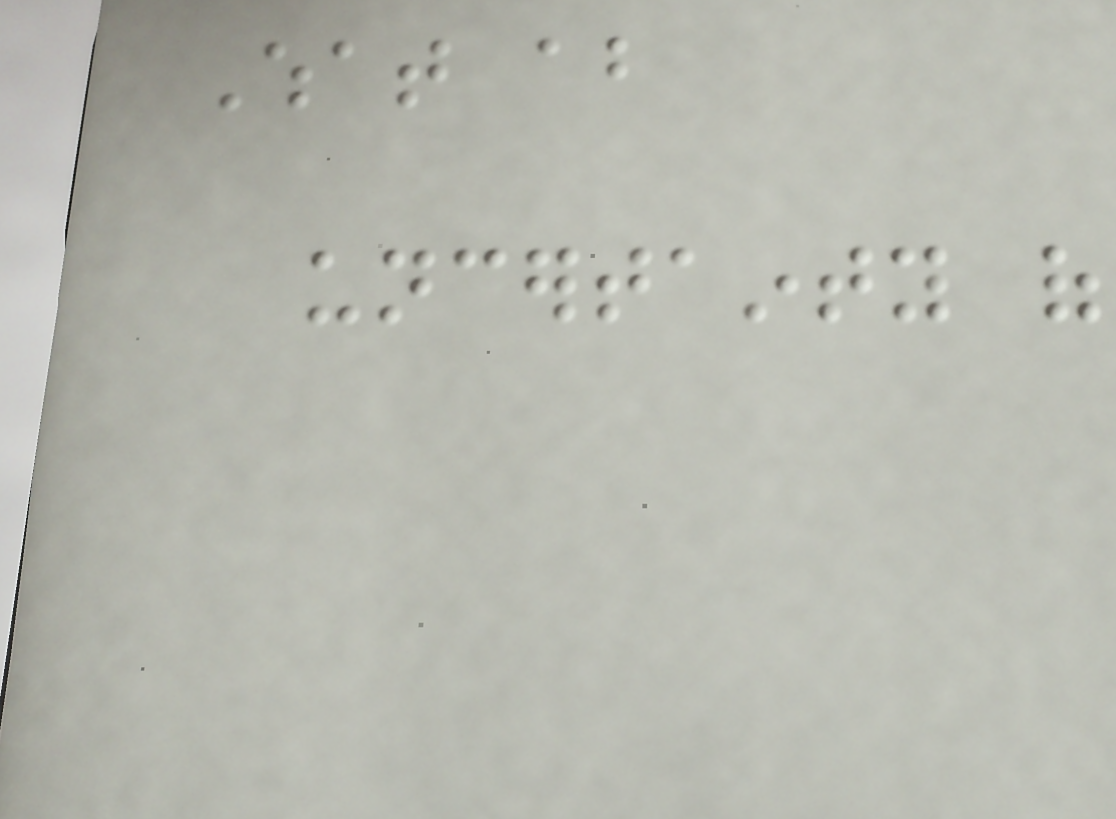What about
uncertainty of
